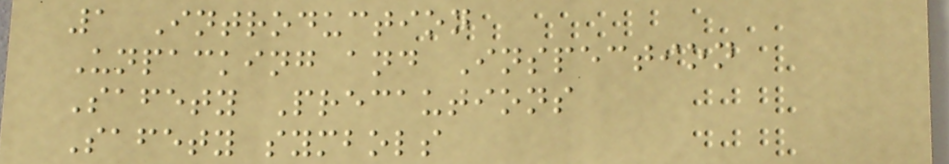1 Introduction
Unpacking and Inspection
Safety Precautions
Safety symbols
